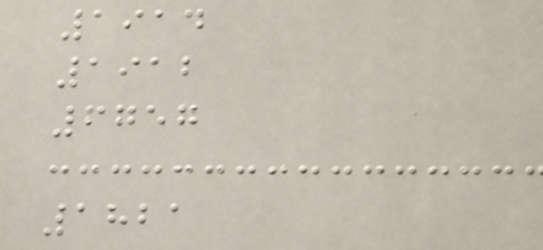1914
1912
6757
1821
